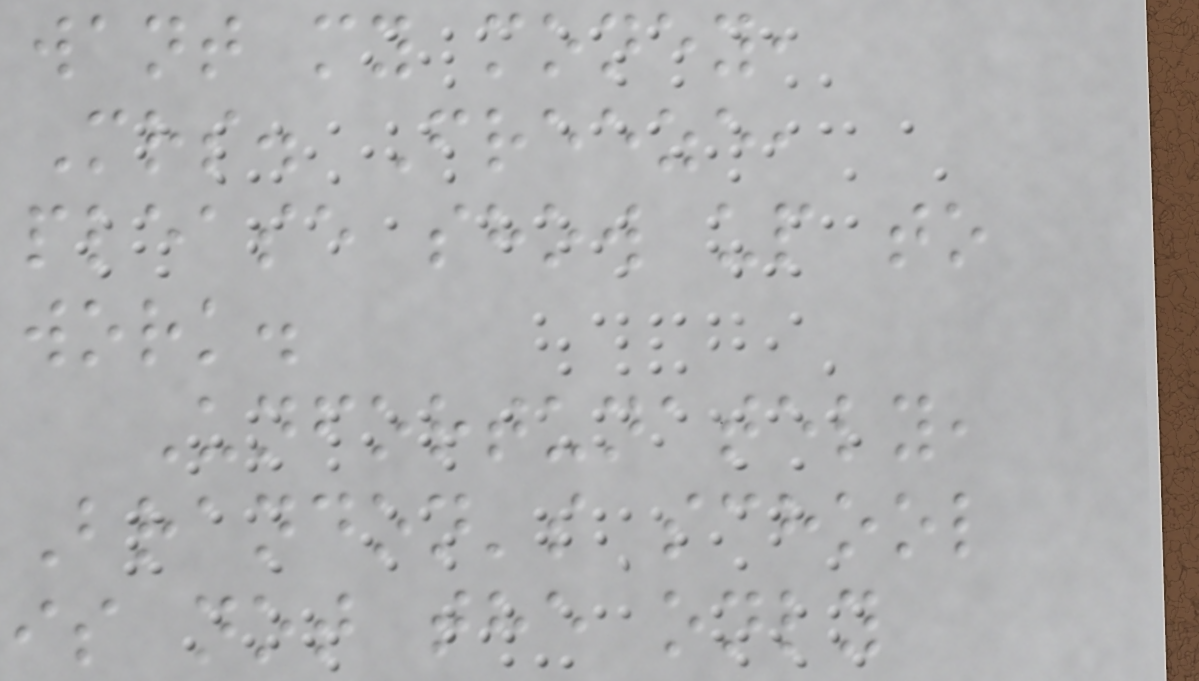want my money,
Mrs. Freeze,
please show up to
work.
Unfortunately,
Brandon's school
is not the only
